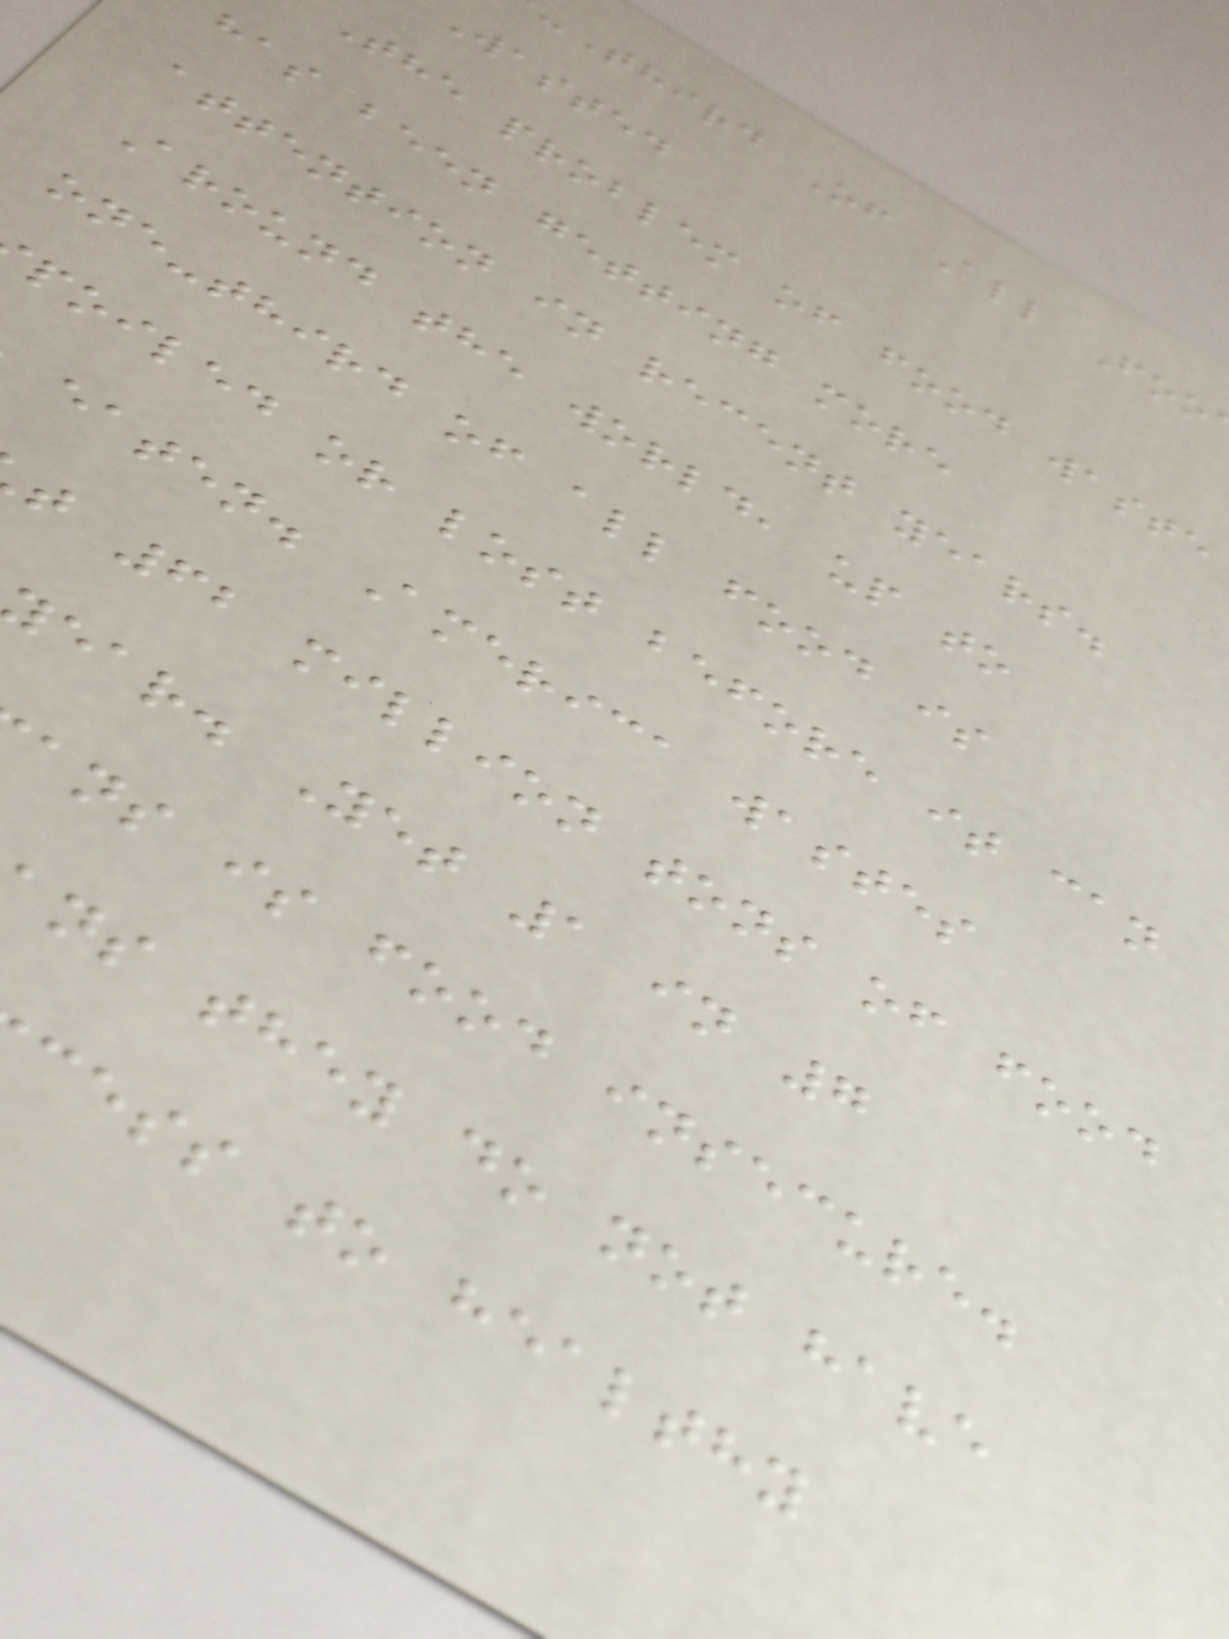-Third Of All Foo
Wasted
The problem of food waste
has been getting more
attention in recent years.
Around the world, up to
one-third of all food is
poiled or lost before it can
eaten. America wastes
t 62 million tons of food
ear. Yet 1 in 7
ans is food insecure.
ns they do not have
cess to healthy
